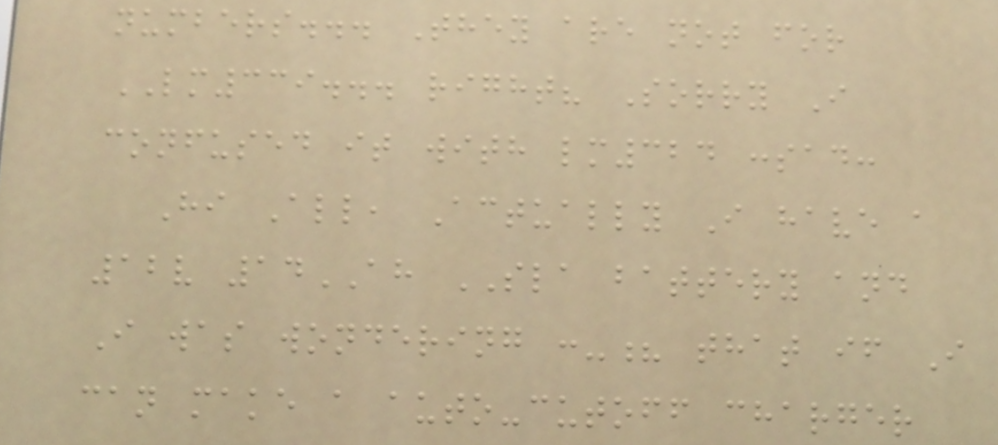numbers... They are not for
LM339... right? Sorry I
confused it with lm324 :sad:
Hi All, Actually I have a
12v 14AH SLA battery and
I was wondering :-? that if I
can make a auto-cutoff charger
